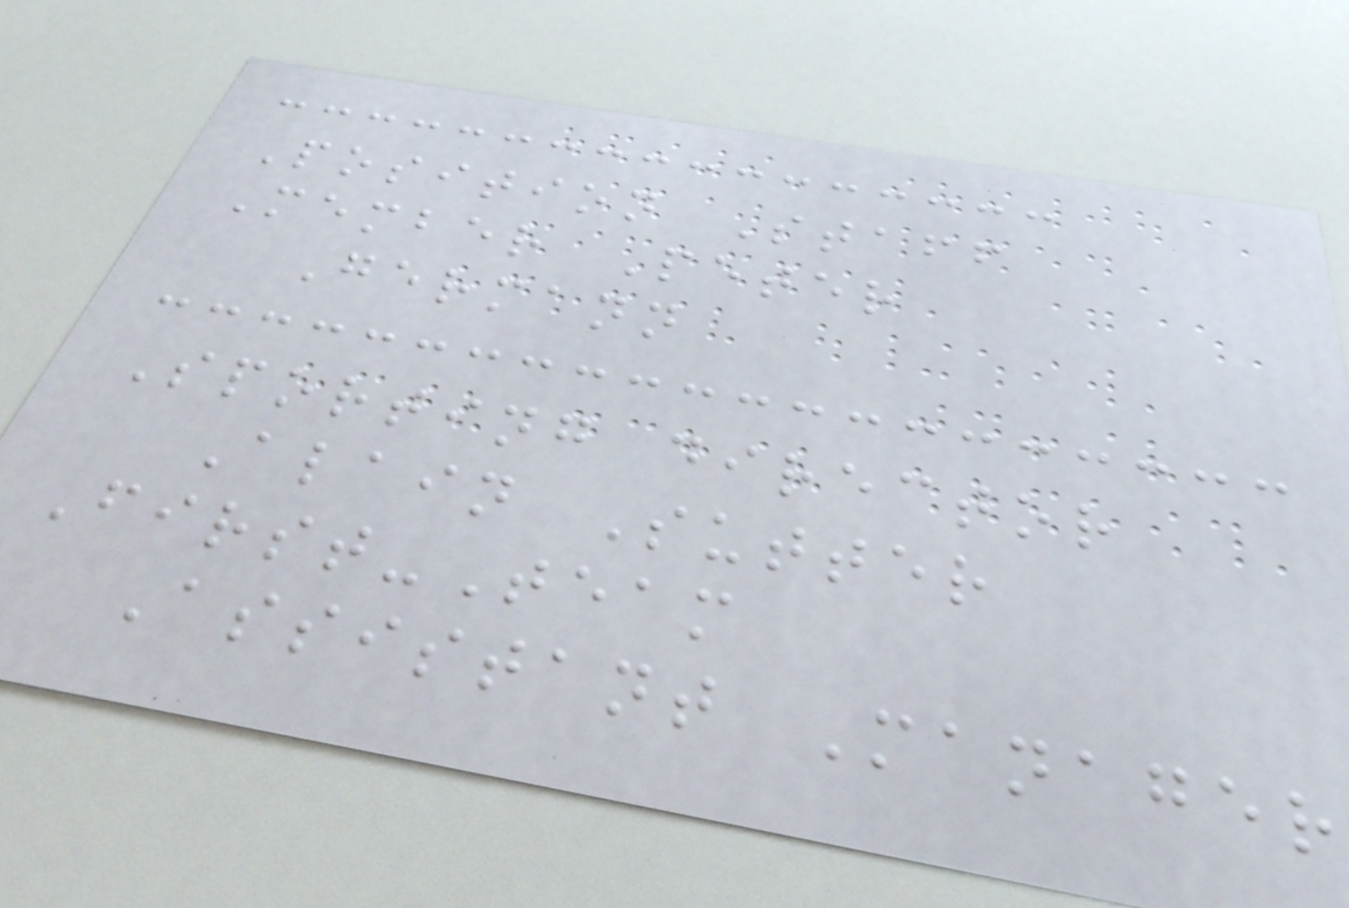Position Staff
Member Peter
Germann
Sporting director
Alain Sutter
First-Team
Assistant Manager
